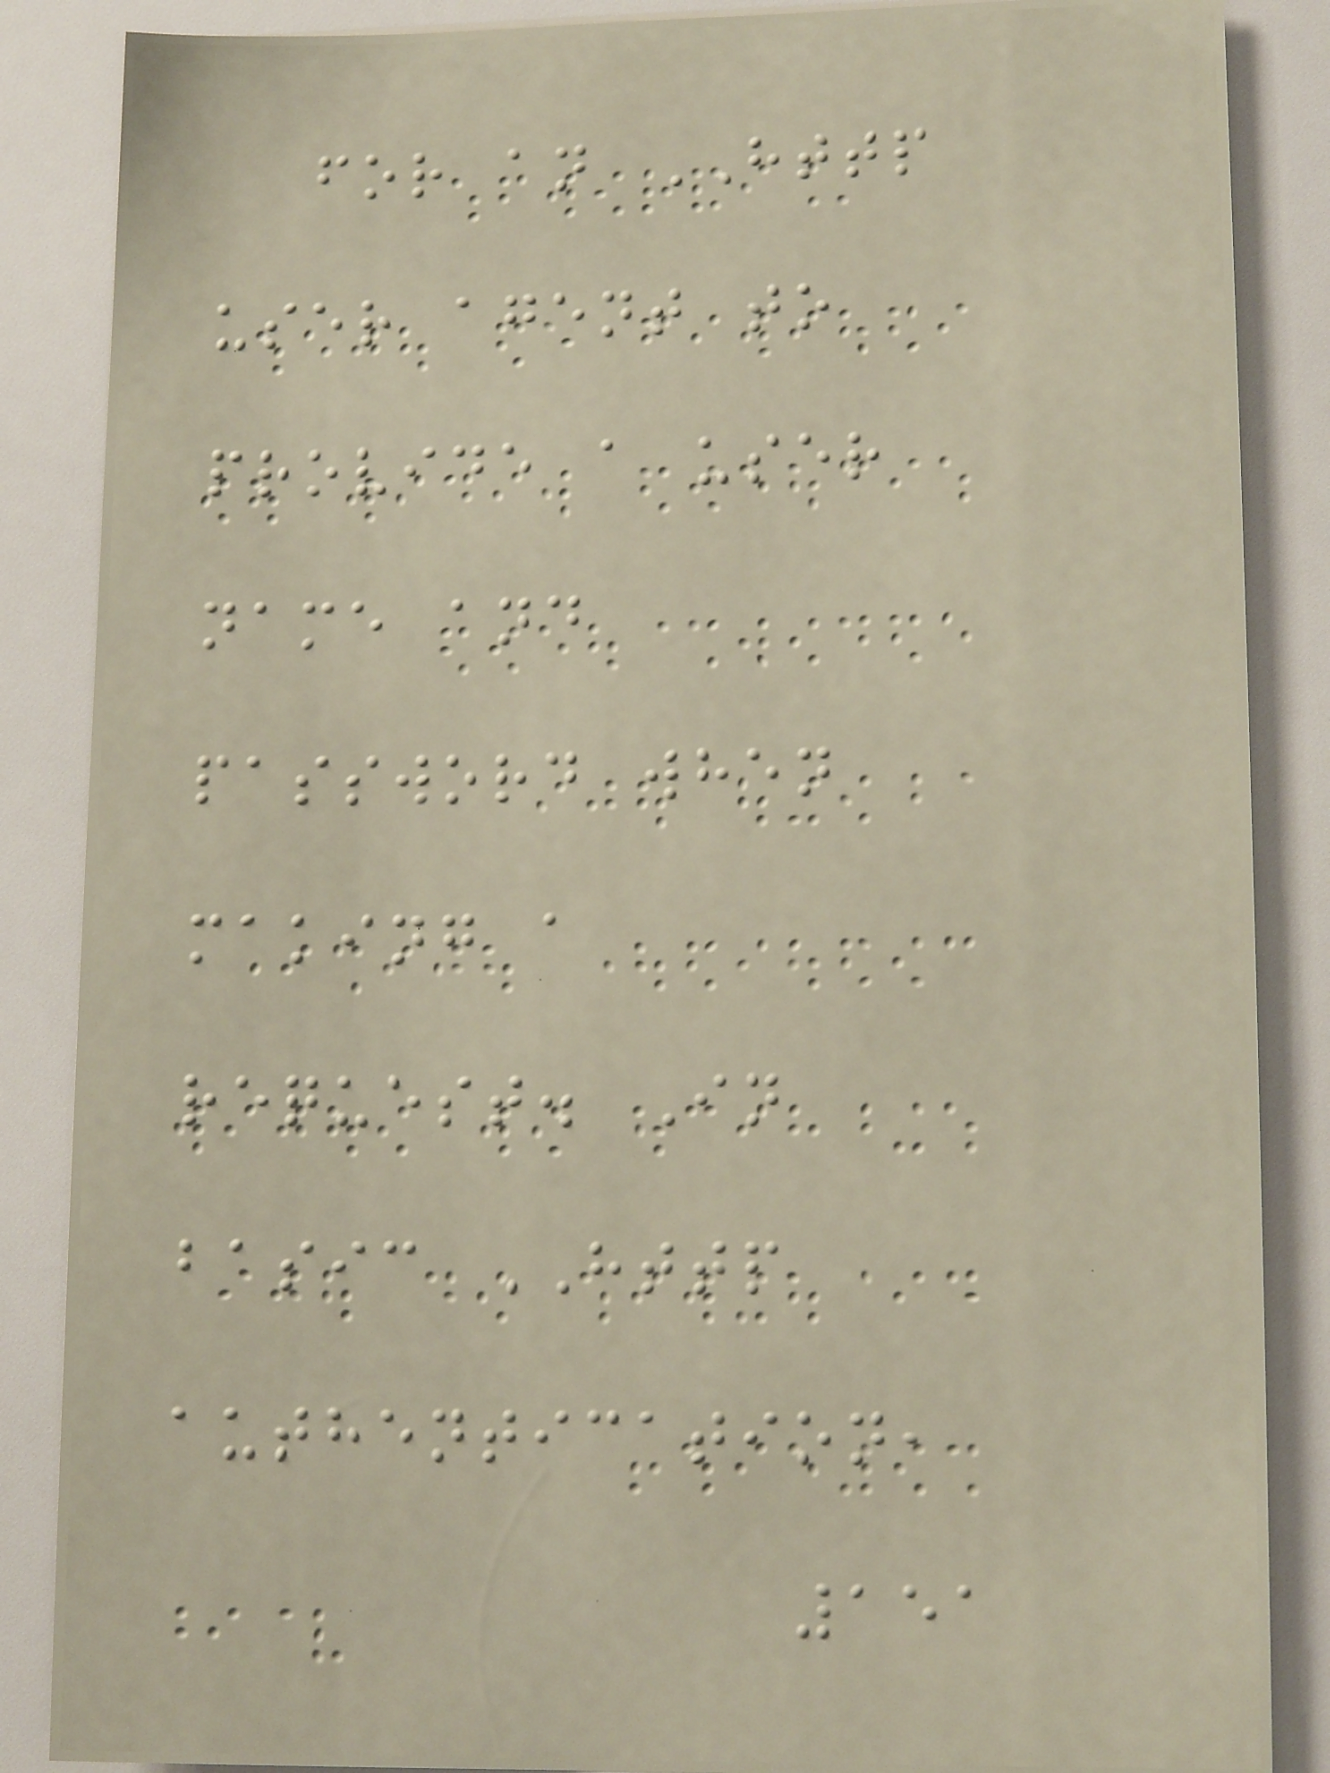for an HTTP
user agent to
provide a user
name and
password when
making a
request. In
basic HTTP
authentication,
151
